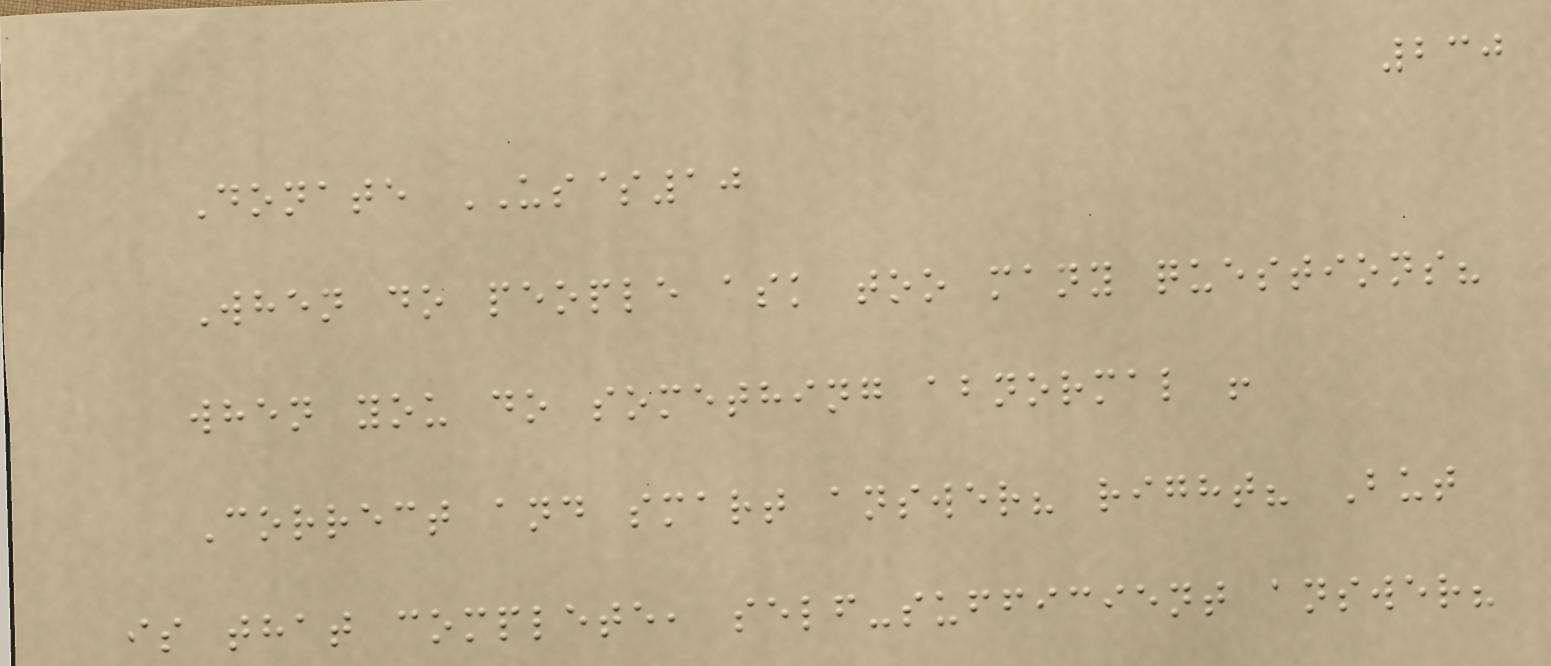230
Donate US$10
When do people ask too many questions?
when you do something abnormal !
Correct and smart answer? right? But
is that complete, self-sufficient answer?
